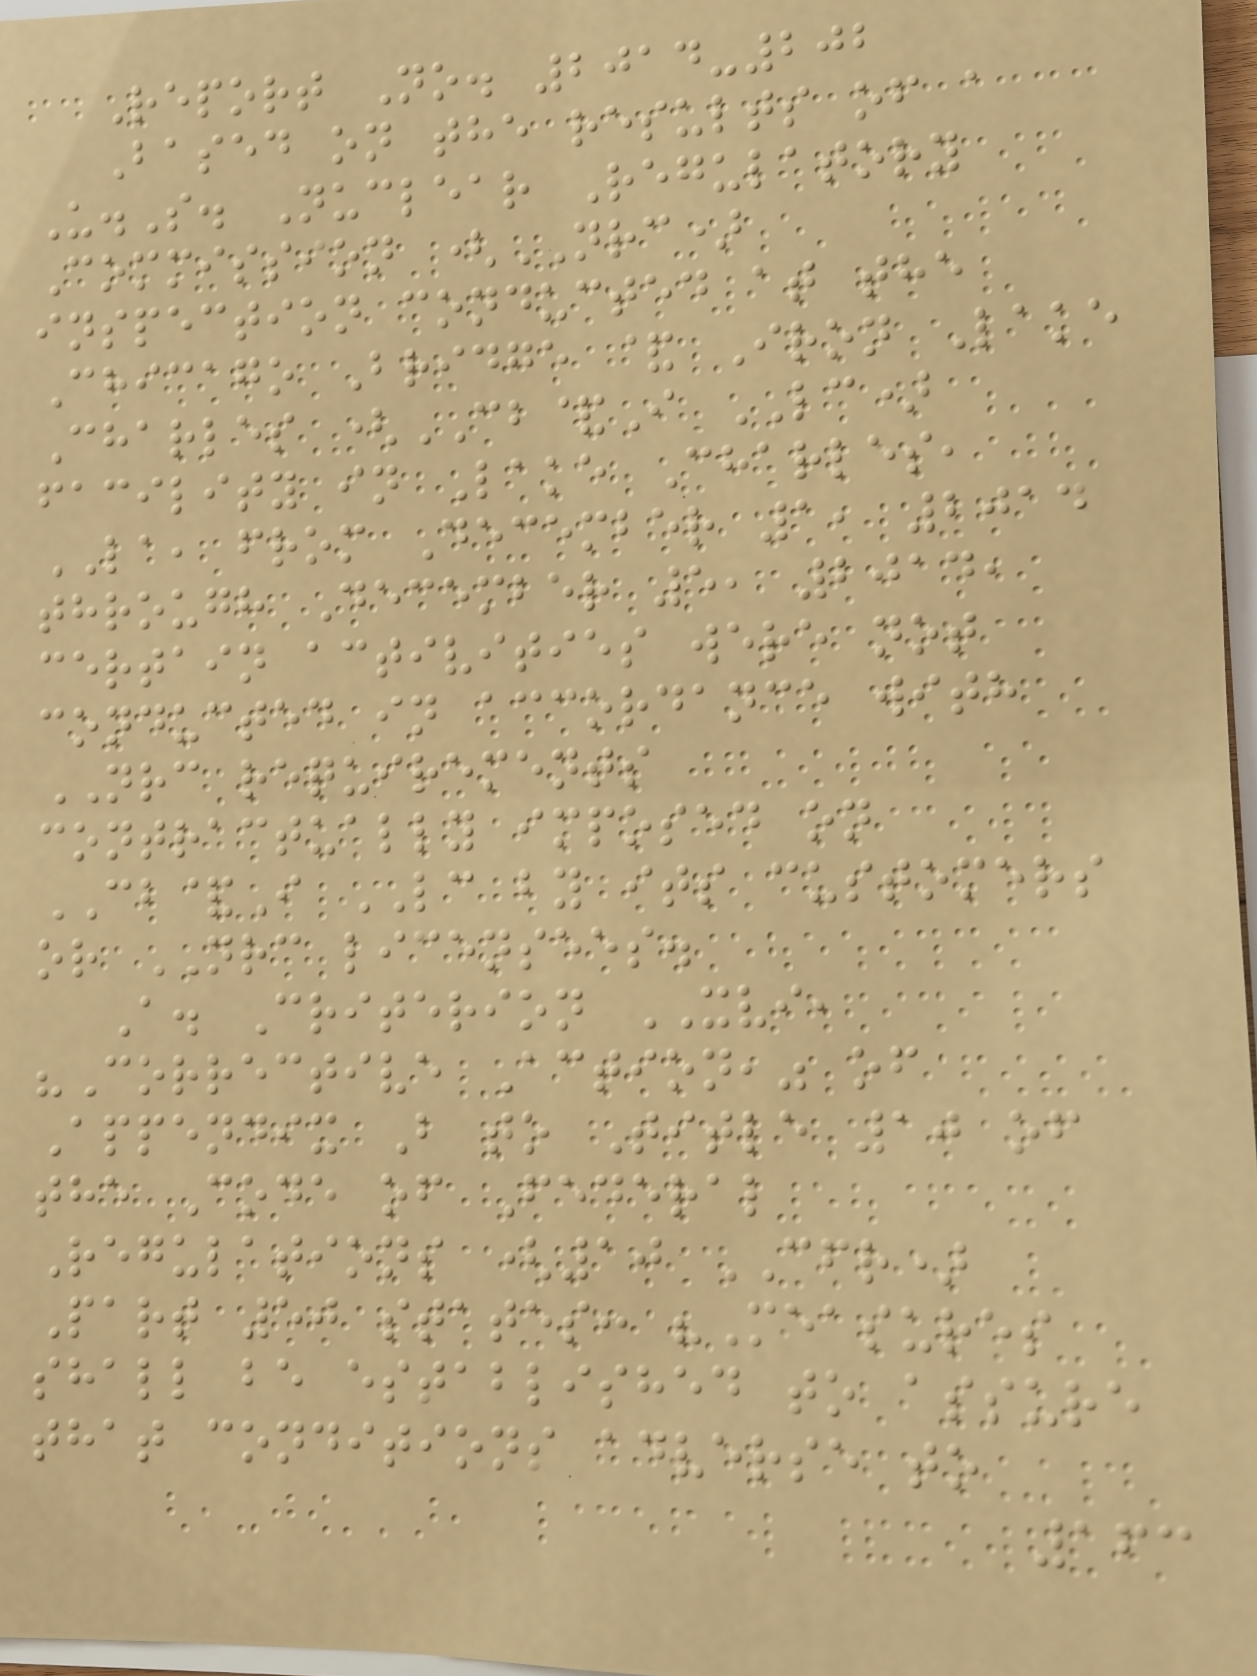Report No. 2014-202
Based on the results of a
U.S. Nuclear Regulatory
Commission (NRC)
inspection conducted at the
Chicago Bridge & Iron Lake
Charles (CB&I LC)
facility in Lake Charles,
LA, from December 1, 2014
through December 5, 2014,
certain activities were not
conducted in accordance with
NRC requirements
contractually imposed on
CB&I LC by its customers
or NRC licensees.
A. Criterion XVI,
"Corrective Action," of
Appendix B to Title 10 of
the Code of Federal
Regulations (10 CFR)
Part 50 states: "Measures
shall be established to assure
that conditions adverse to
163
